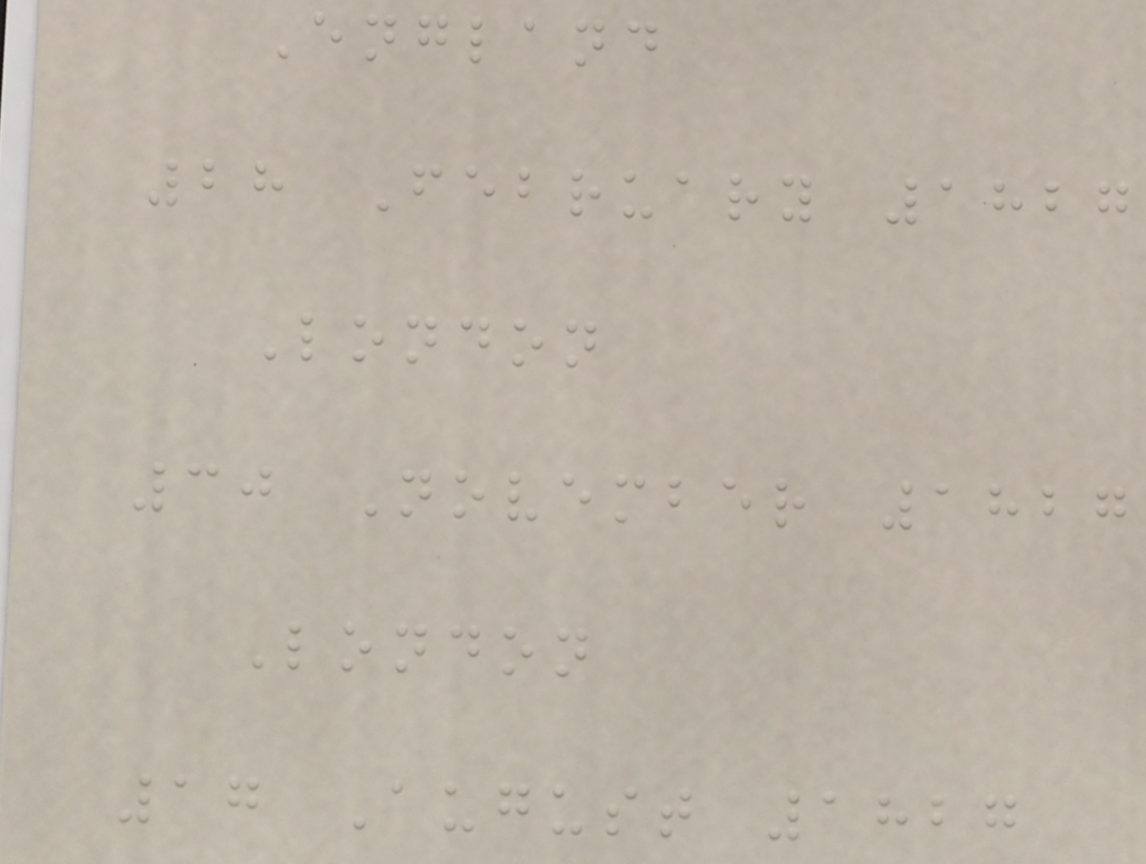England
28 February 1827
London
30 November 1827
London
17 August 1827
